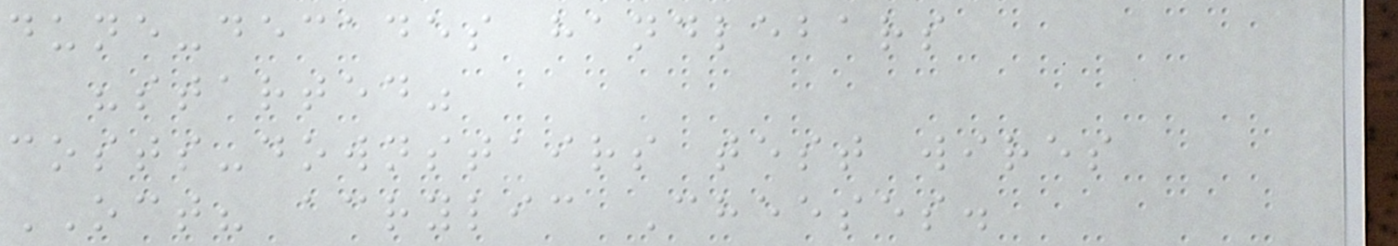dune-decades handlebars
"started"
costs-downstairs test wires
OCT? acrylic Cheeses.
